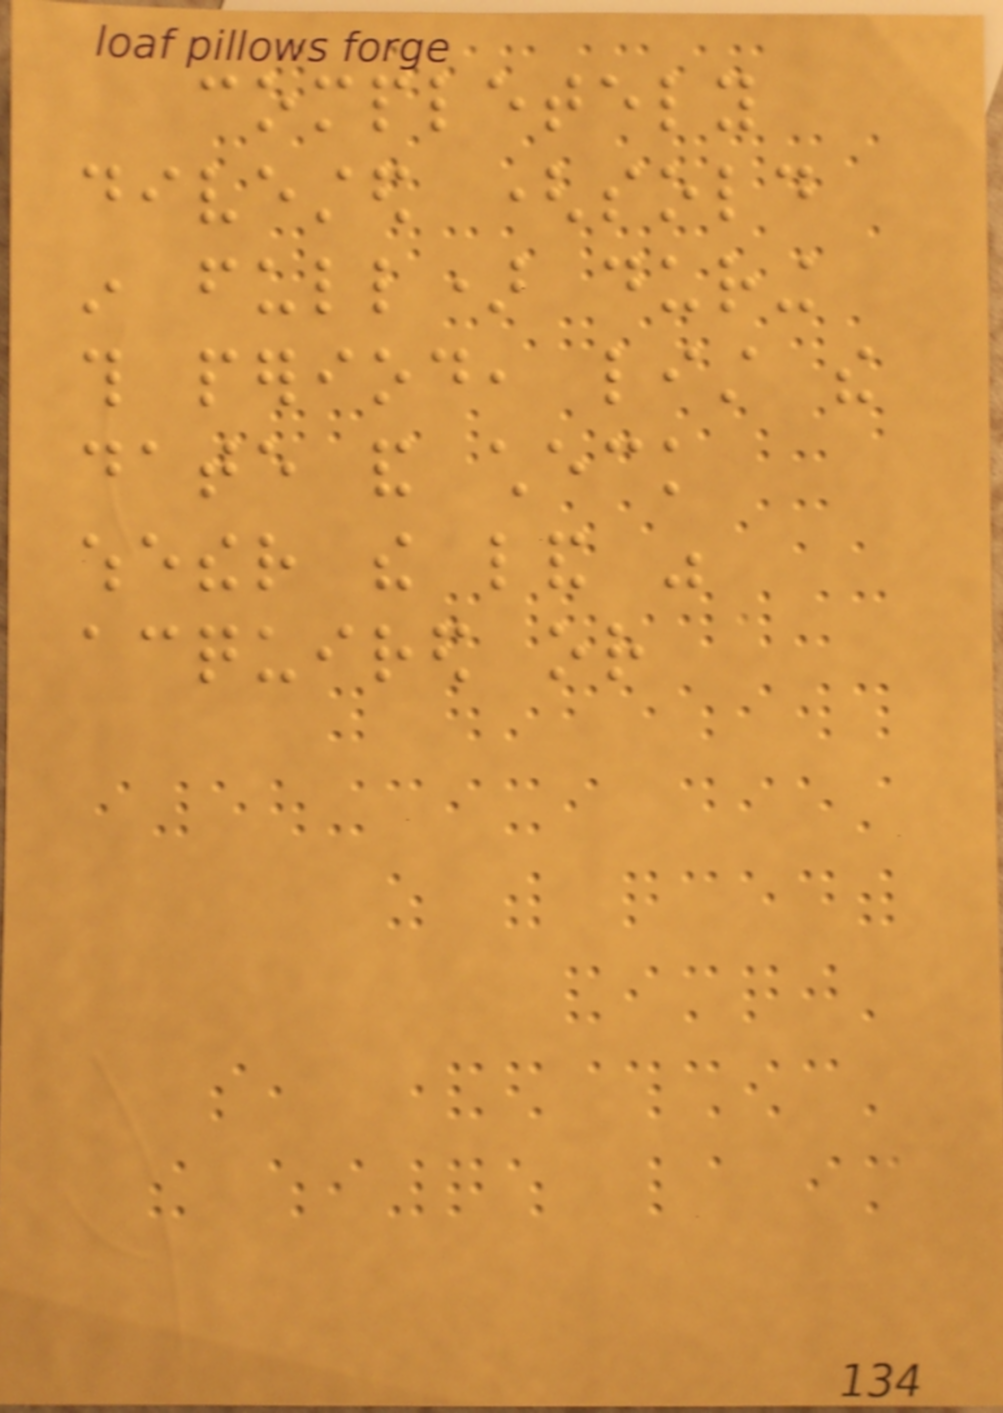completely
divested (sold
in full) during
this period, list the
date and check
whether the land was
acquired or
